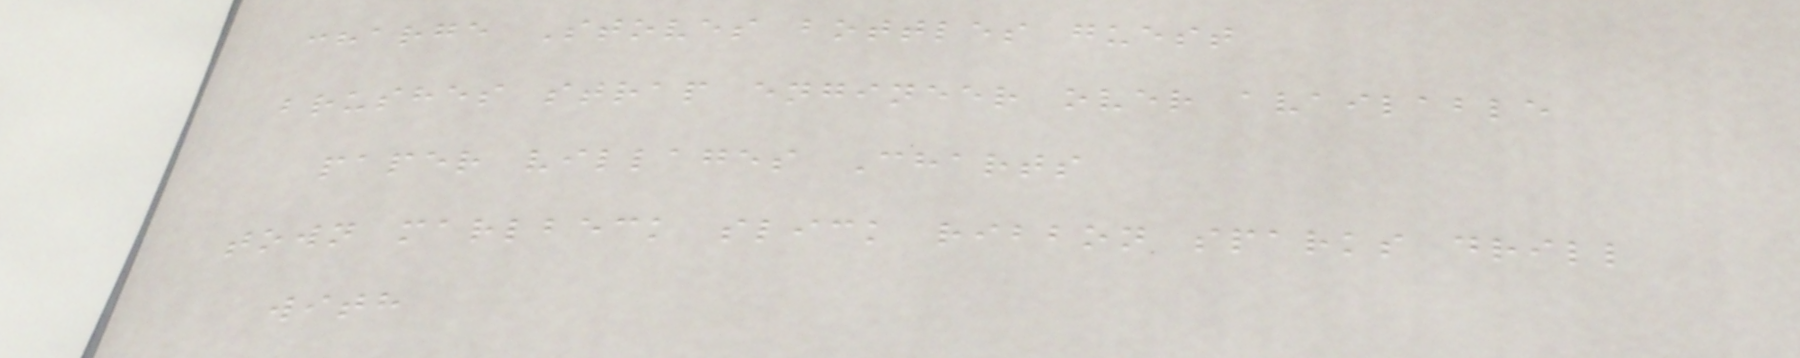charge Stoves bottles guest
brushes strap engineer over available
paper villages Charts
town marlbeck slick ribbon sparks drill
with
